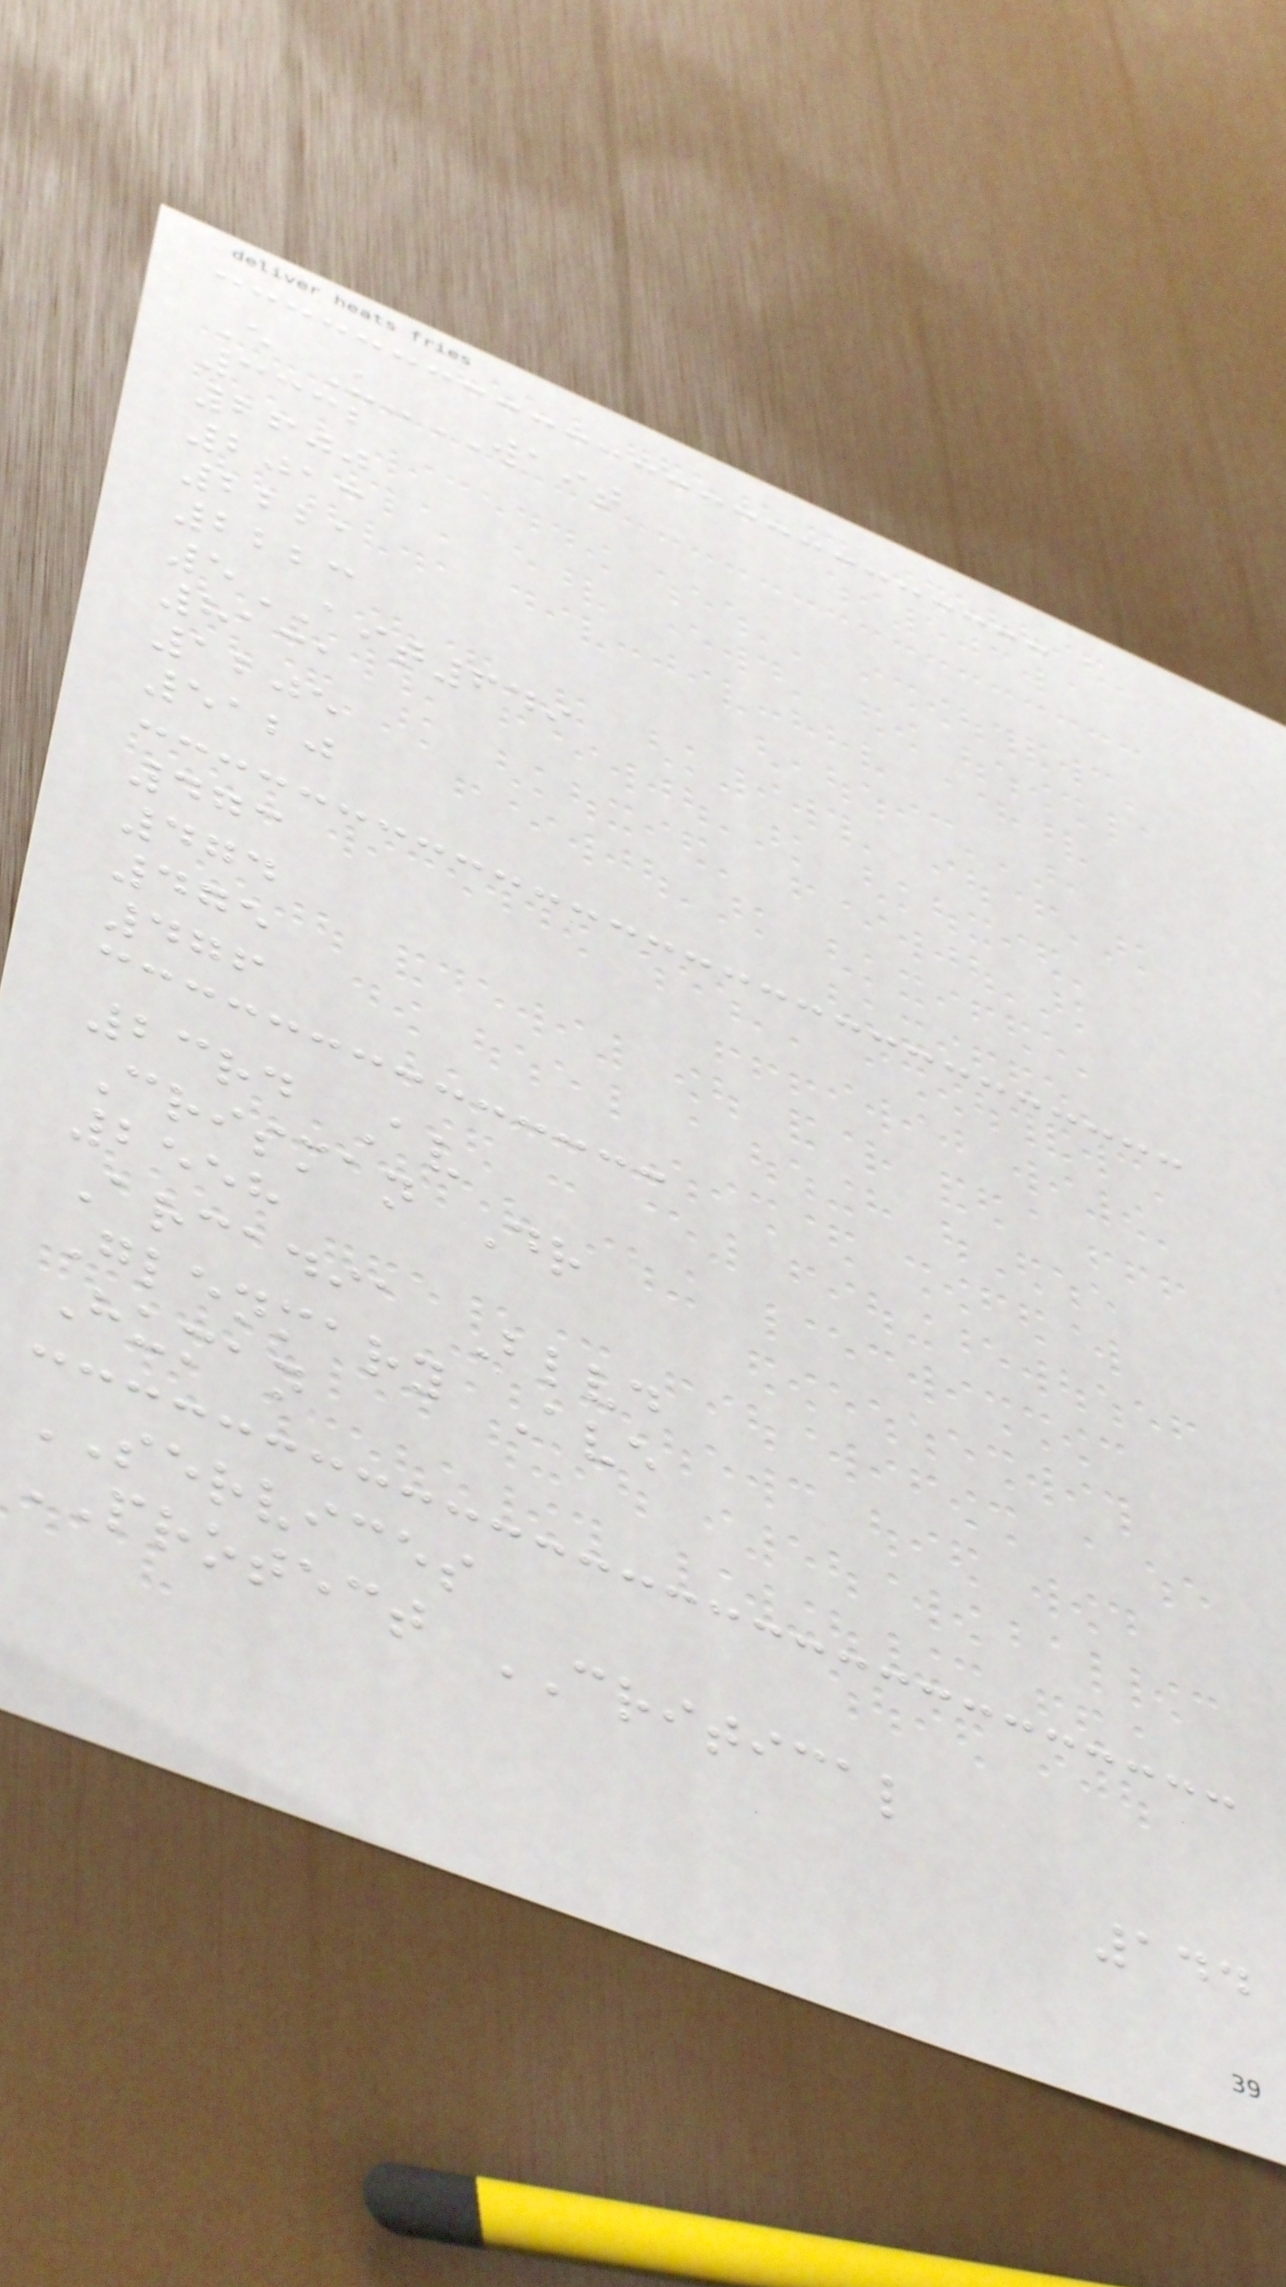E U-WAIT
3332
2600
2013
2221
2223
5AIT649
8131
1205
5120
473
474
475
476
23rd Av
Crisman Dr
2558
Arcadia Blvd
Glenmary Ave
Human
SERVICES
PROTECT CRITICAL
144
